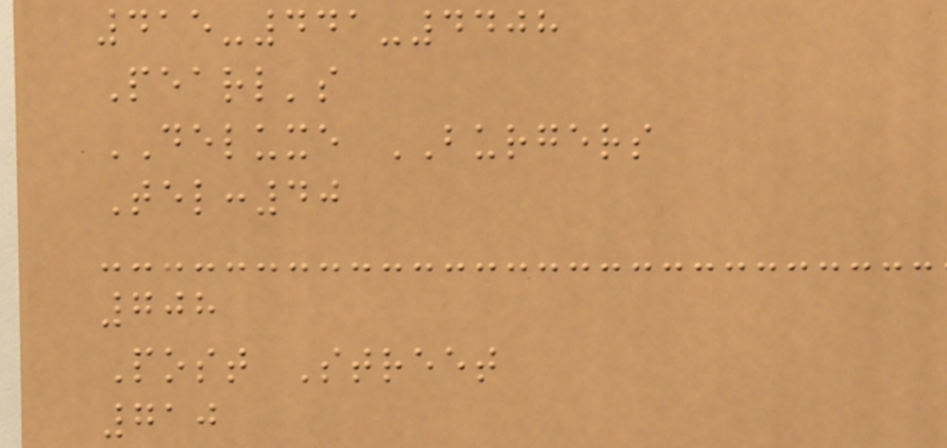415-441-4408
Pearl's
DELUXE BURGERS
Tel:40
708
Post Street
710
